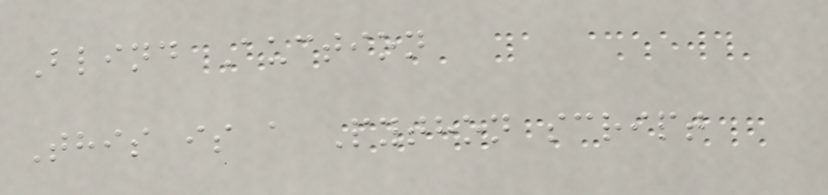Blind Auction
This is a Python script
